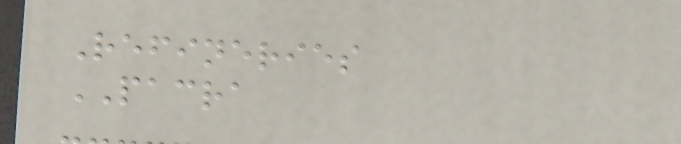Refineries
PACRA
